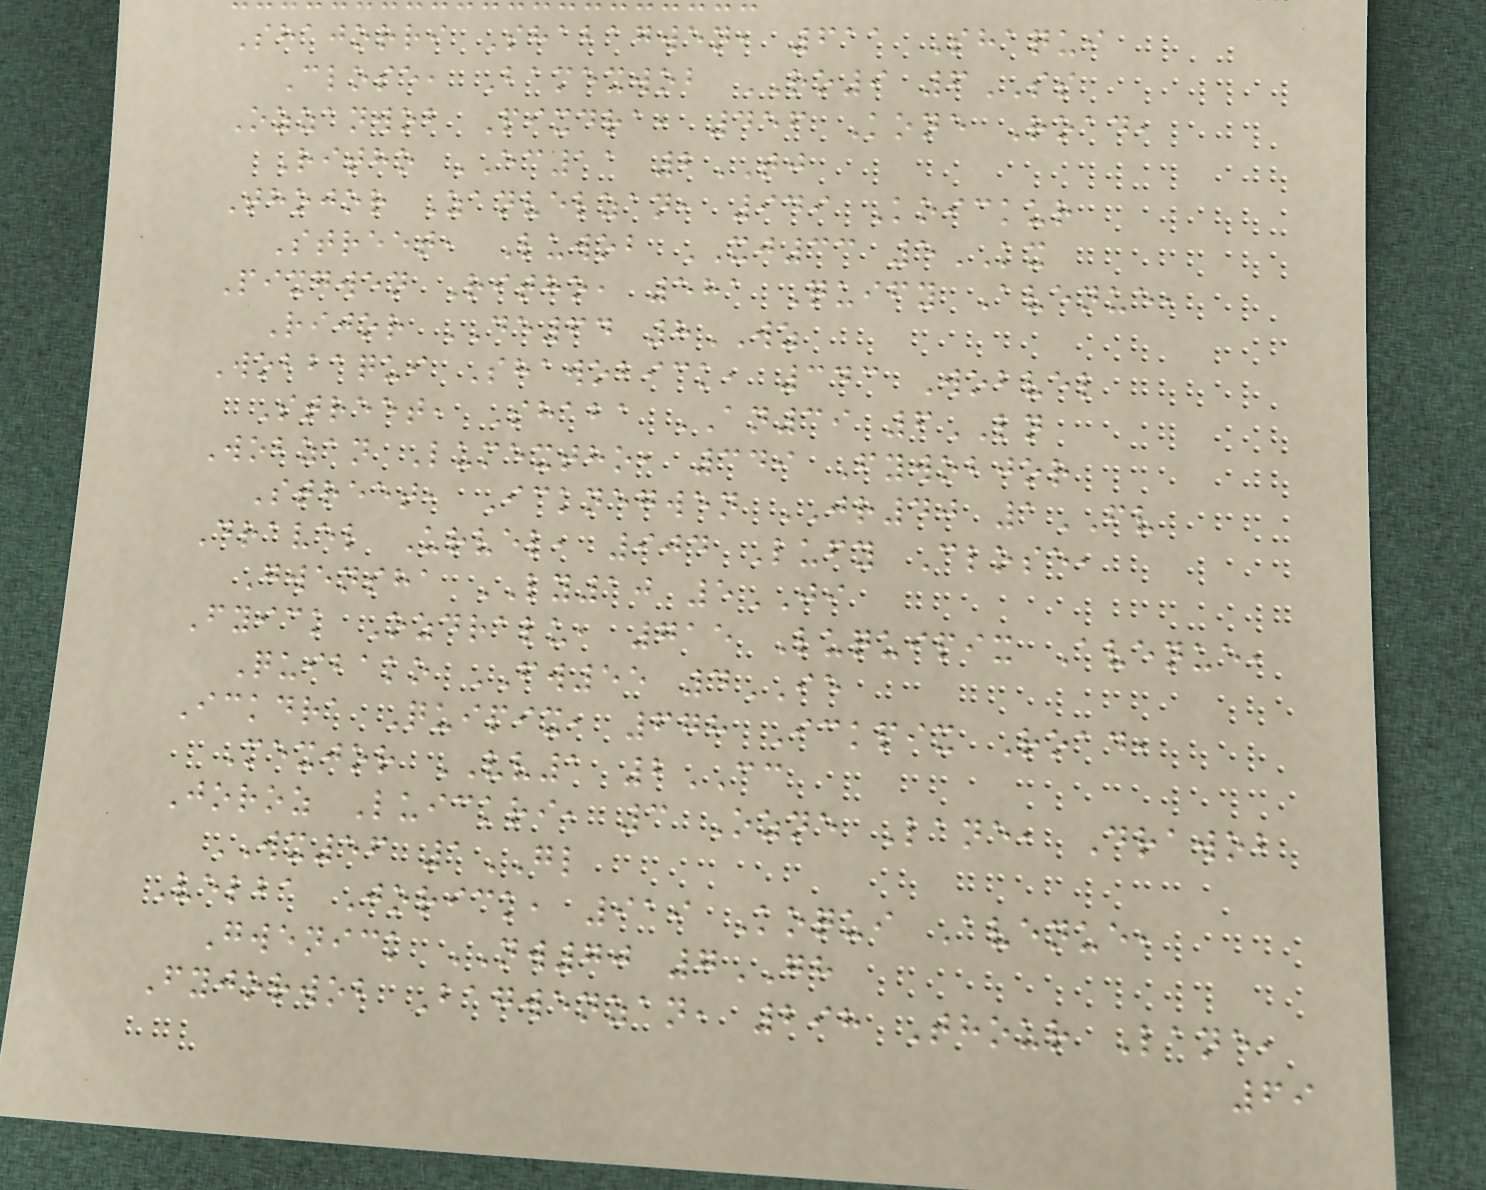Shajorri Shabagwen, 611 Shaqui
Close, Bamexwob RO9 6SS
Ozzanwob Pixdra, 456 Kone Road,
Ritho EC11 2TJ
Thojor Zanvelzan, 949 Koickur
Street, Luwob XJ33 5KX
Pixgwen Ritho, 581 Quify Avenue,
Rijor DE64 8WZ
Wobbaqui Shawobick, 343 Wobvel
Street, Shaba AN39 6LN
Wobzan Lumextho, 349 Fywobjor
Street, Icknegwen JR40 1FV
Dravel Urvel, 904 Lufy Close,
Gwensha LY10 5JI
Fyick Ozdralu, 715 Luquipix Avenue,
Quibako FW55 4IE
Ickdra Quipix, 678 Ickpix Road,
Mexjor VV1 2CC
Joroz Luickri, 3 Ozne Lane, Drawob
WX56 1GL
Velba Jorick, 919 Koqui Avenue,
Gwenick NW70 7GH
Fyjorwob Bagwenzan, 298 Thour Lane,
69
